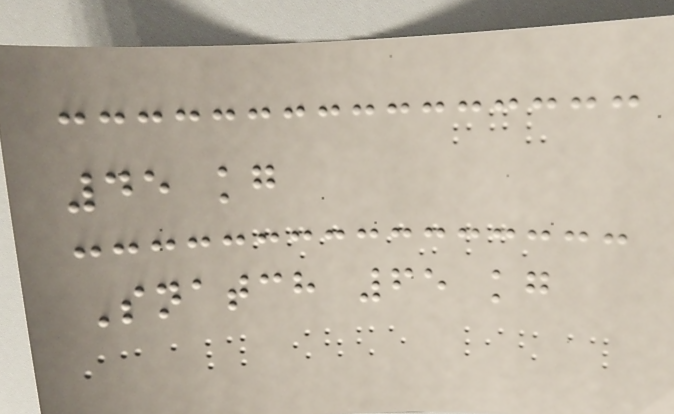45 kg
Snatch 65 kg
